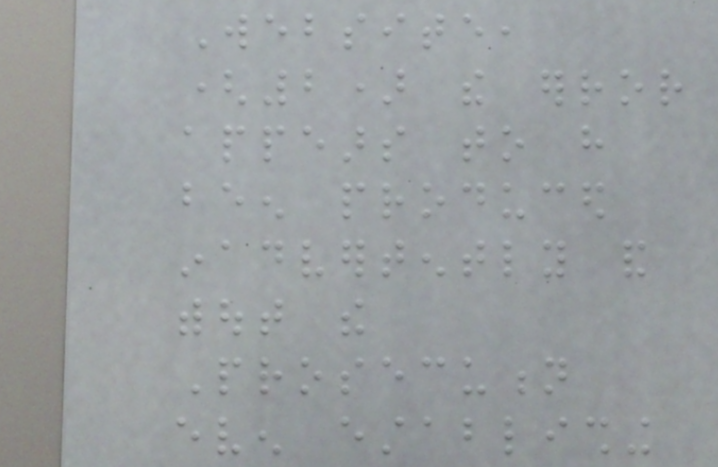Website,
(2) the error
appears to have
been produced
inadvertently and
without the
Prosecution
even establishing
